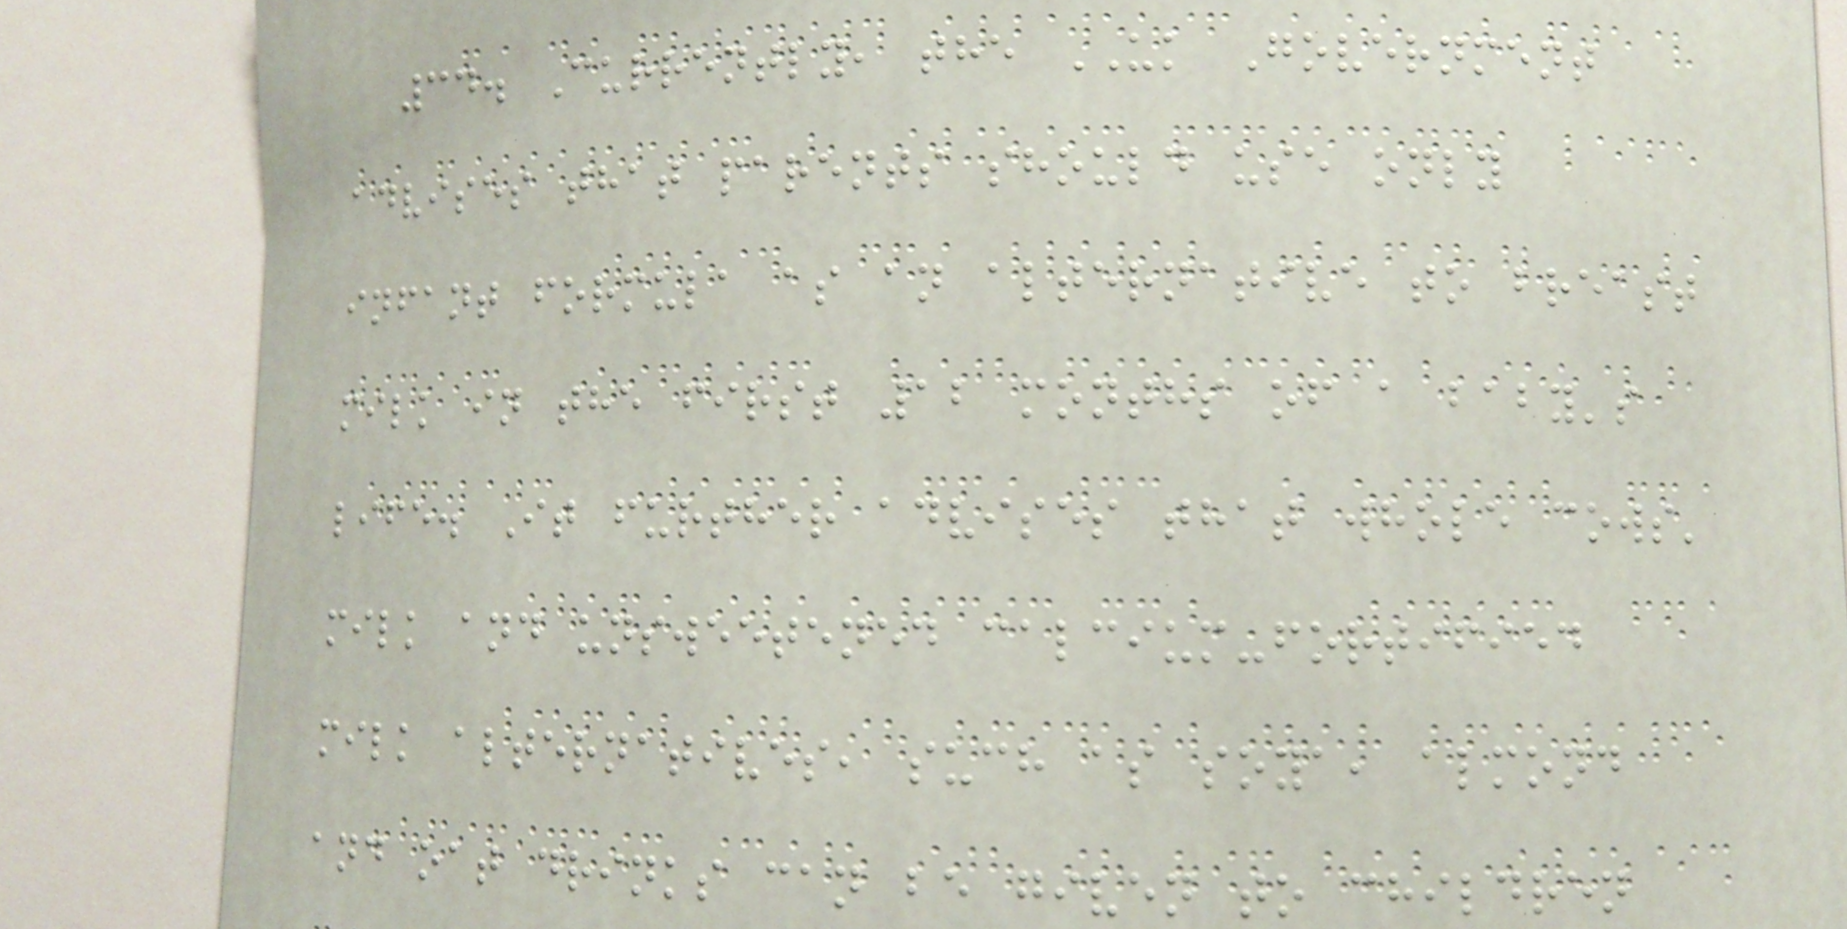34. Currently, the UK Government
advises that parents should use only
infant formula as an alternative to breast
milk in the first 12 months of a baby's
life. It further advises that whole cows'
milk and unsweetened calcium-fortified
milk alternatives, such as soya, almond
and oat drinks can be given to children
